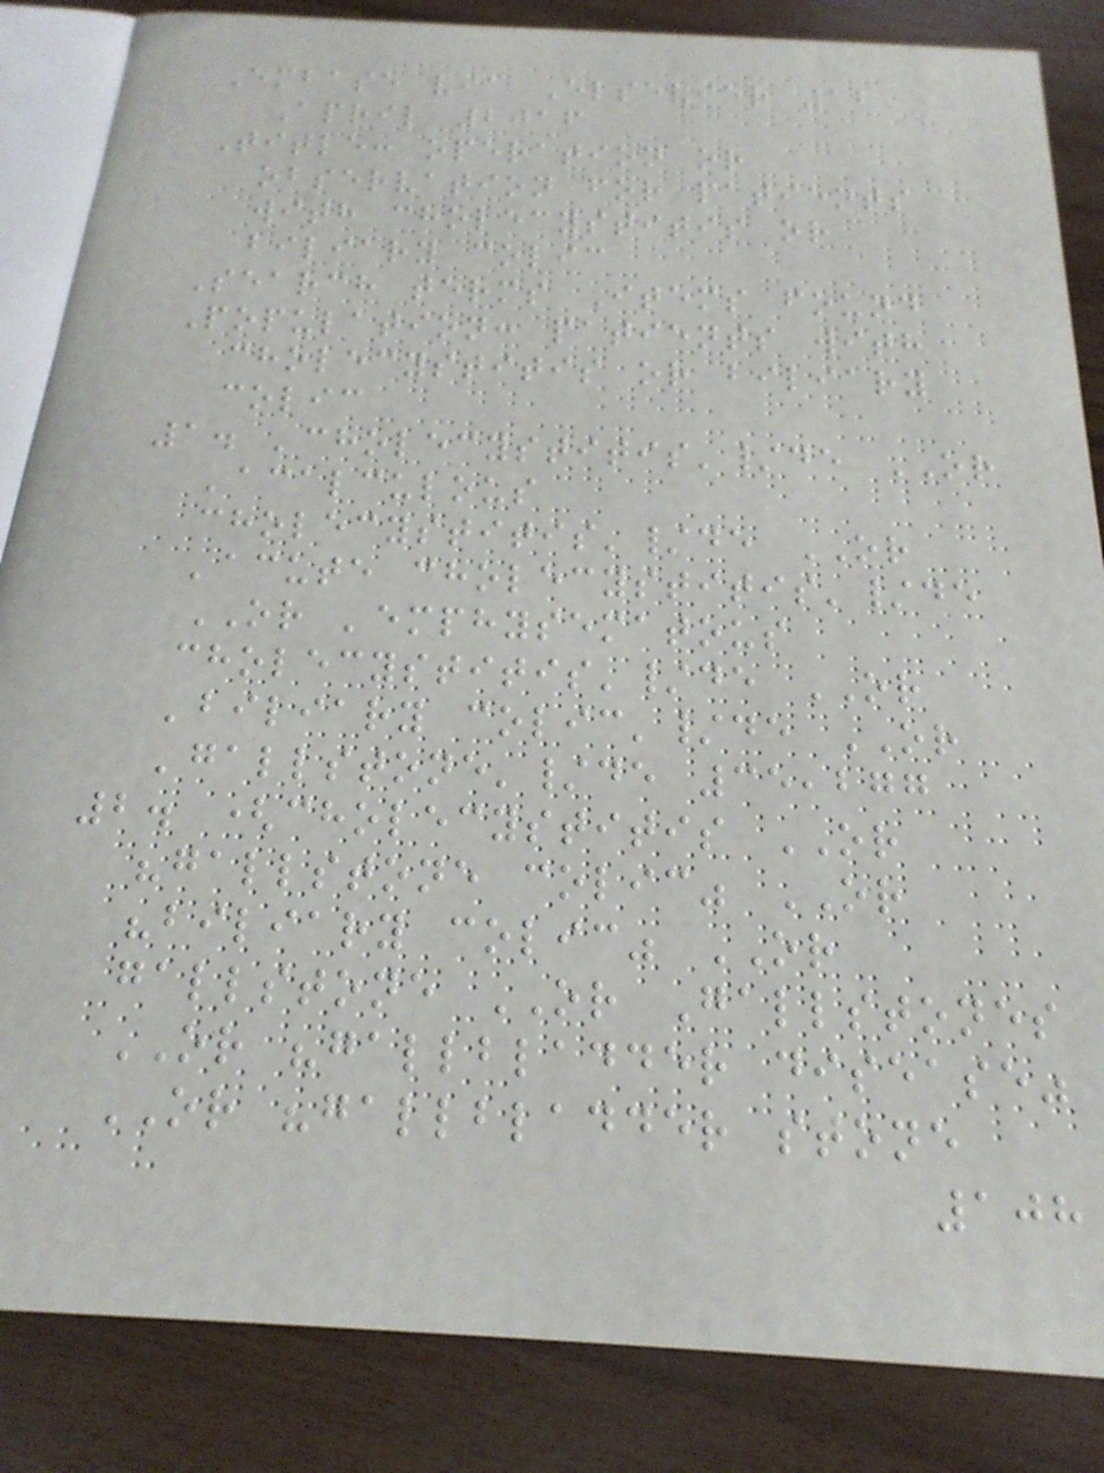Embase via Elsevier 12
April 2016
Title: operation or
observation for patients
with cholecystitis or
biliary colic
Search terms Items found
Population: patients with
cholecystitis or biliary
colic
1. 'cholecystitis'/de OR
'acalculous
cholecystitis'/de OR
'acute cholecystitis'/de
OR 'emphysematous
cholecystitis'/de OR
'biliary colic'/de OR
'gallstone'/de 35,277
2. (cholecystitis OR
"gallstone colic" OR
"biliary colic" OR
gallstone OR Gallstones
OR "gallbladder disease"
OR "gallbladder stone
108
